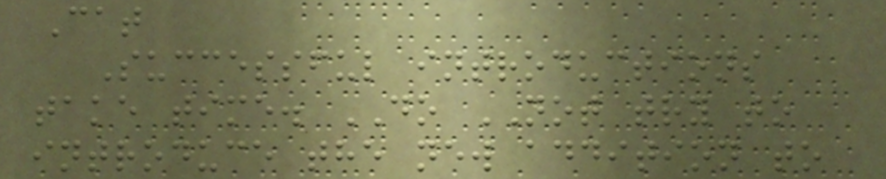Cat
Successful introductions
take time. DO NOT try to
introduce the new addition to
